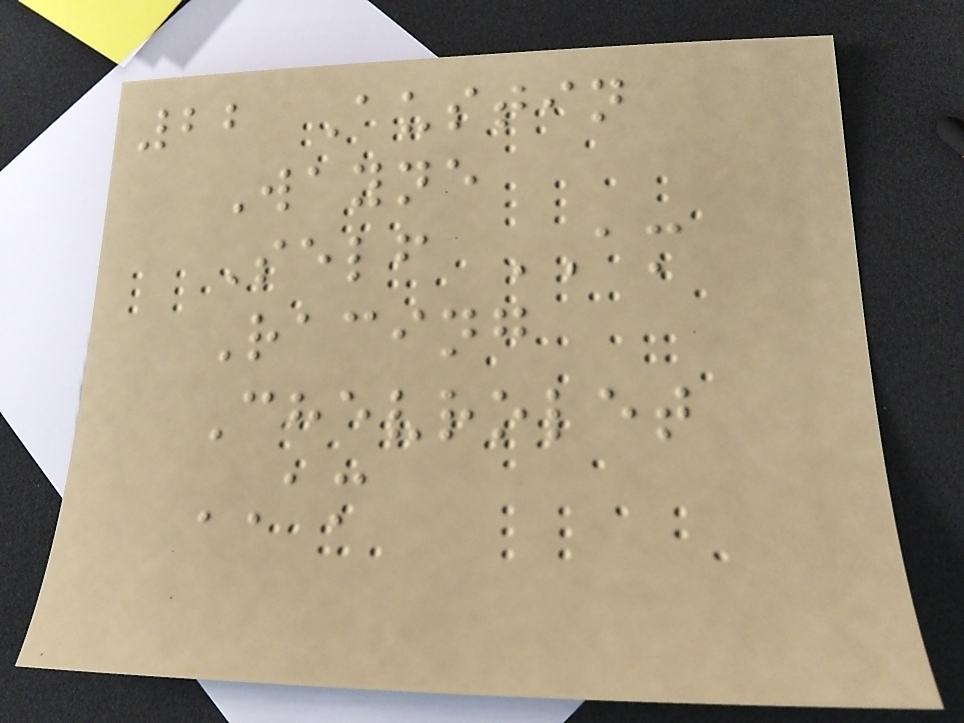22 Austin
Wayne
Self AM
Racing
Chevrolet
AM
